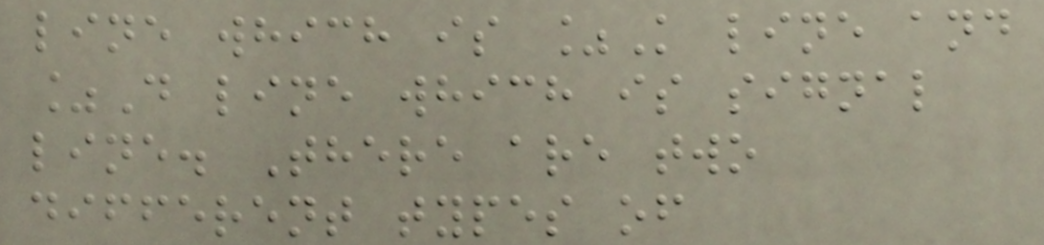line which is %K line and
%D line which is signal
line. There are two
different types of
